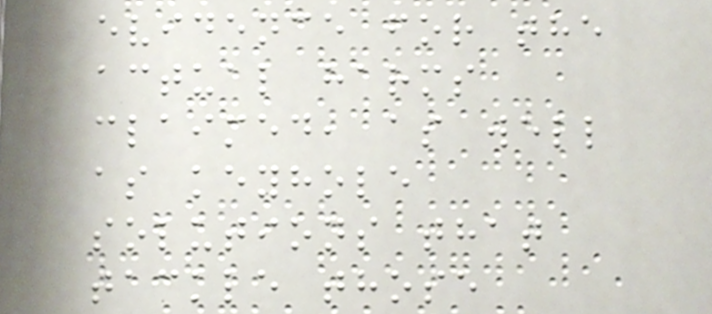evidence for the
actual harms
claimed, as well
as keyhole
solutions that
tackle those
